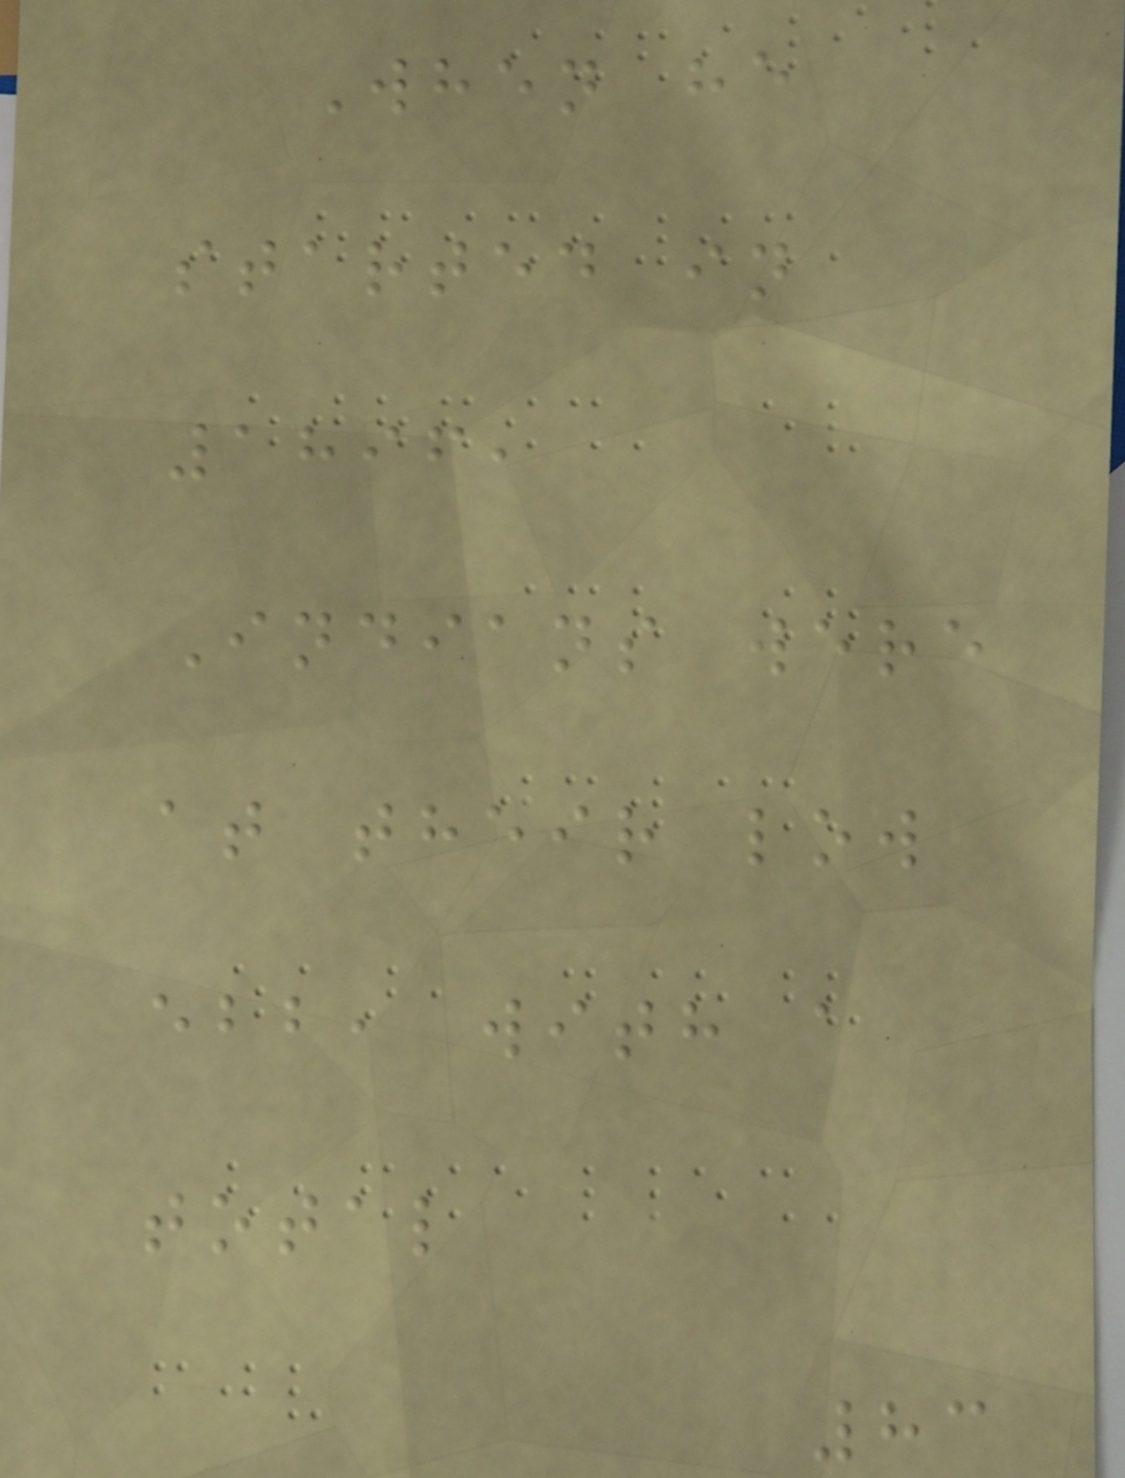When he
started in
1896,
Indians were
at their low
ebb, with a
total
83
